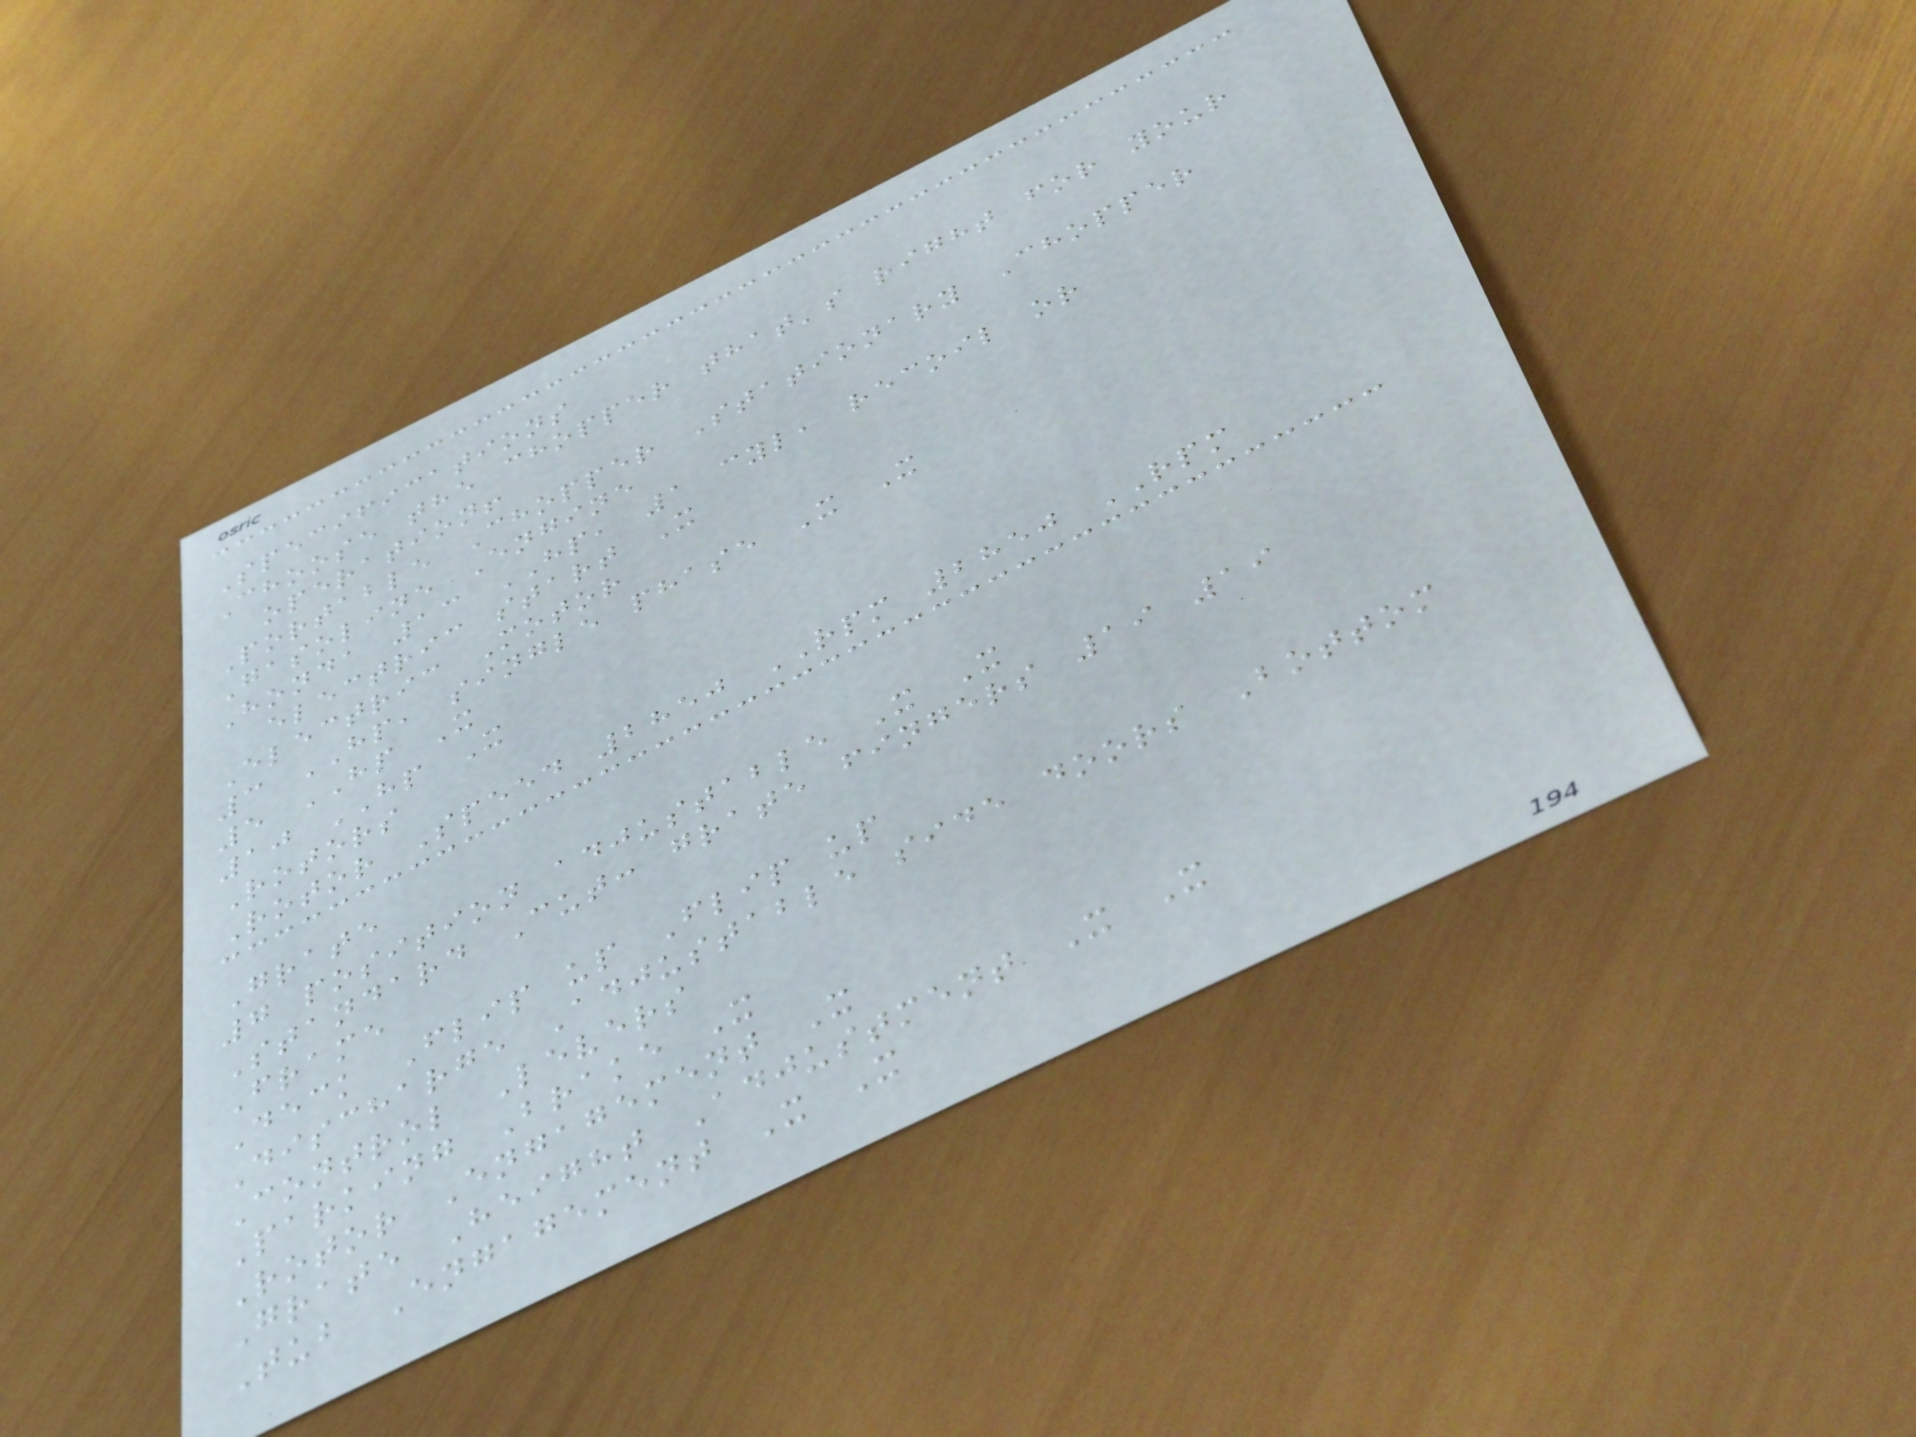Specifications
Choose the chopper that's right for your
operation!
Portable Chopper Stationary Chopper
Gasoline Engine
Honda 13 HP, 1 cyl, recoil or
electric start X
Electric Motor
3 HP, single phase X X
5 HP X
10 HP X
Rotors
Rotor Speed 2850 RPM 2850 RPM
Grate
7 position adjustable X X
Standard Cut: grate fingers 19 19
Frame
Deck Flip up Flip up
Discharge Adjustable side doors Bottom
Control Levers
Parking Brake X
Rotor Engagement X
Grate Height Adjustment X X
Tub Engagement X X
